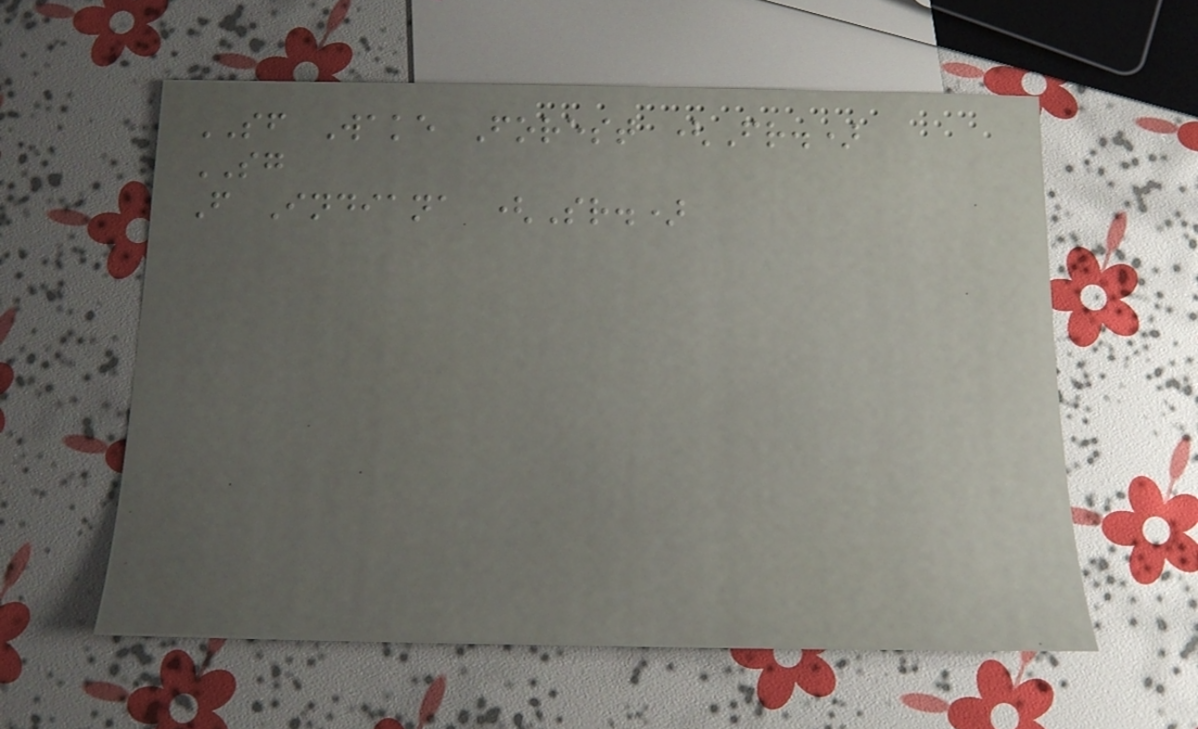SF Wake Forest (Fr.)
SG
F Indiana (Sr.)
